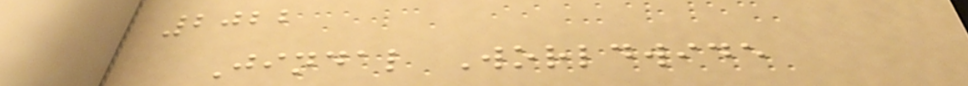2022
Jindal Worldwide
